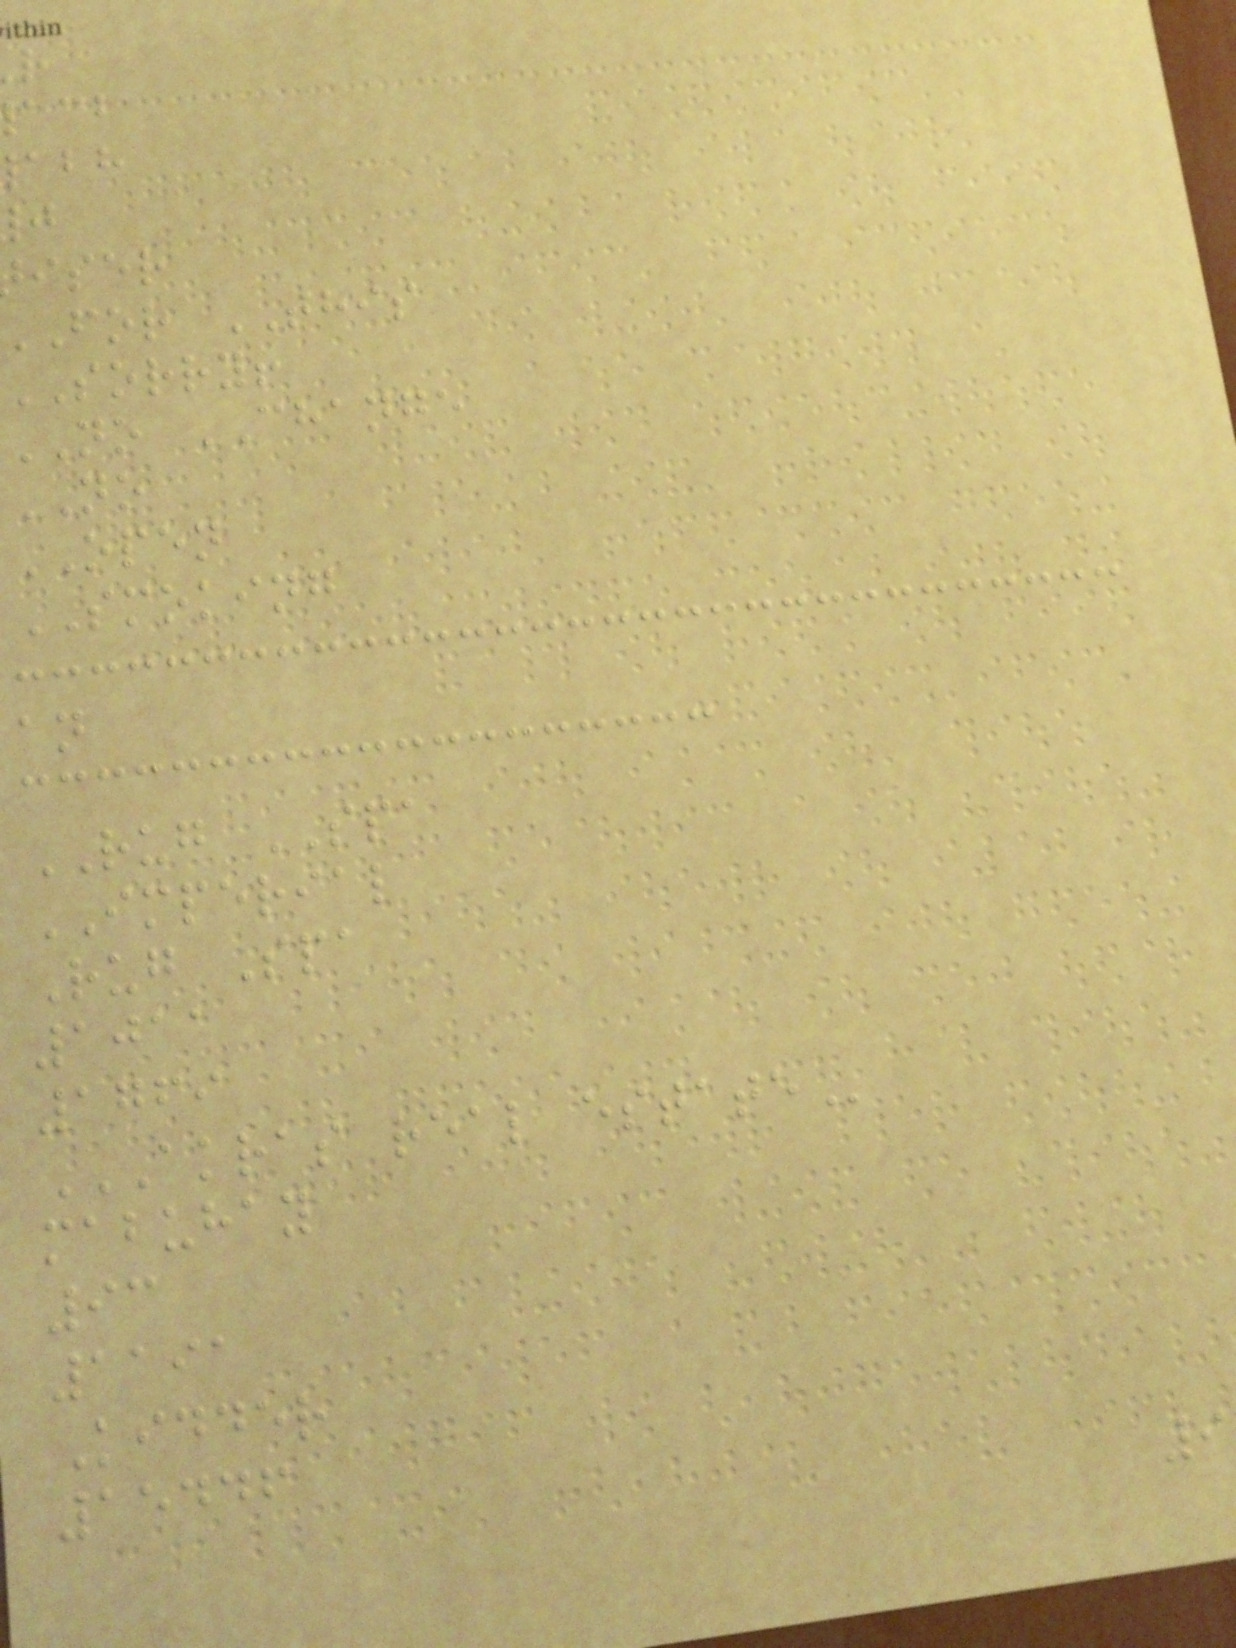iser
for THIS
sorry!
NO CHANGE
NO
OPEN
SMOKING
an
RUG SPA
IMPERIAL
Rug Spa
1011
1769
AKRAS REAL ESTATE
mabuhay
93
1191
Kidder
15446
